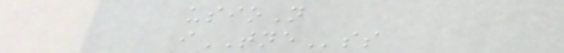usioN
iTNEss
